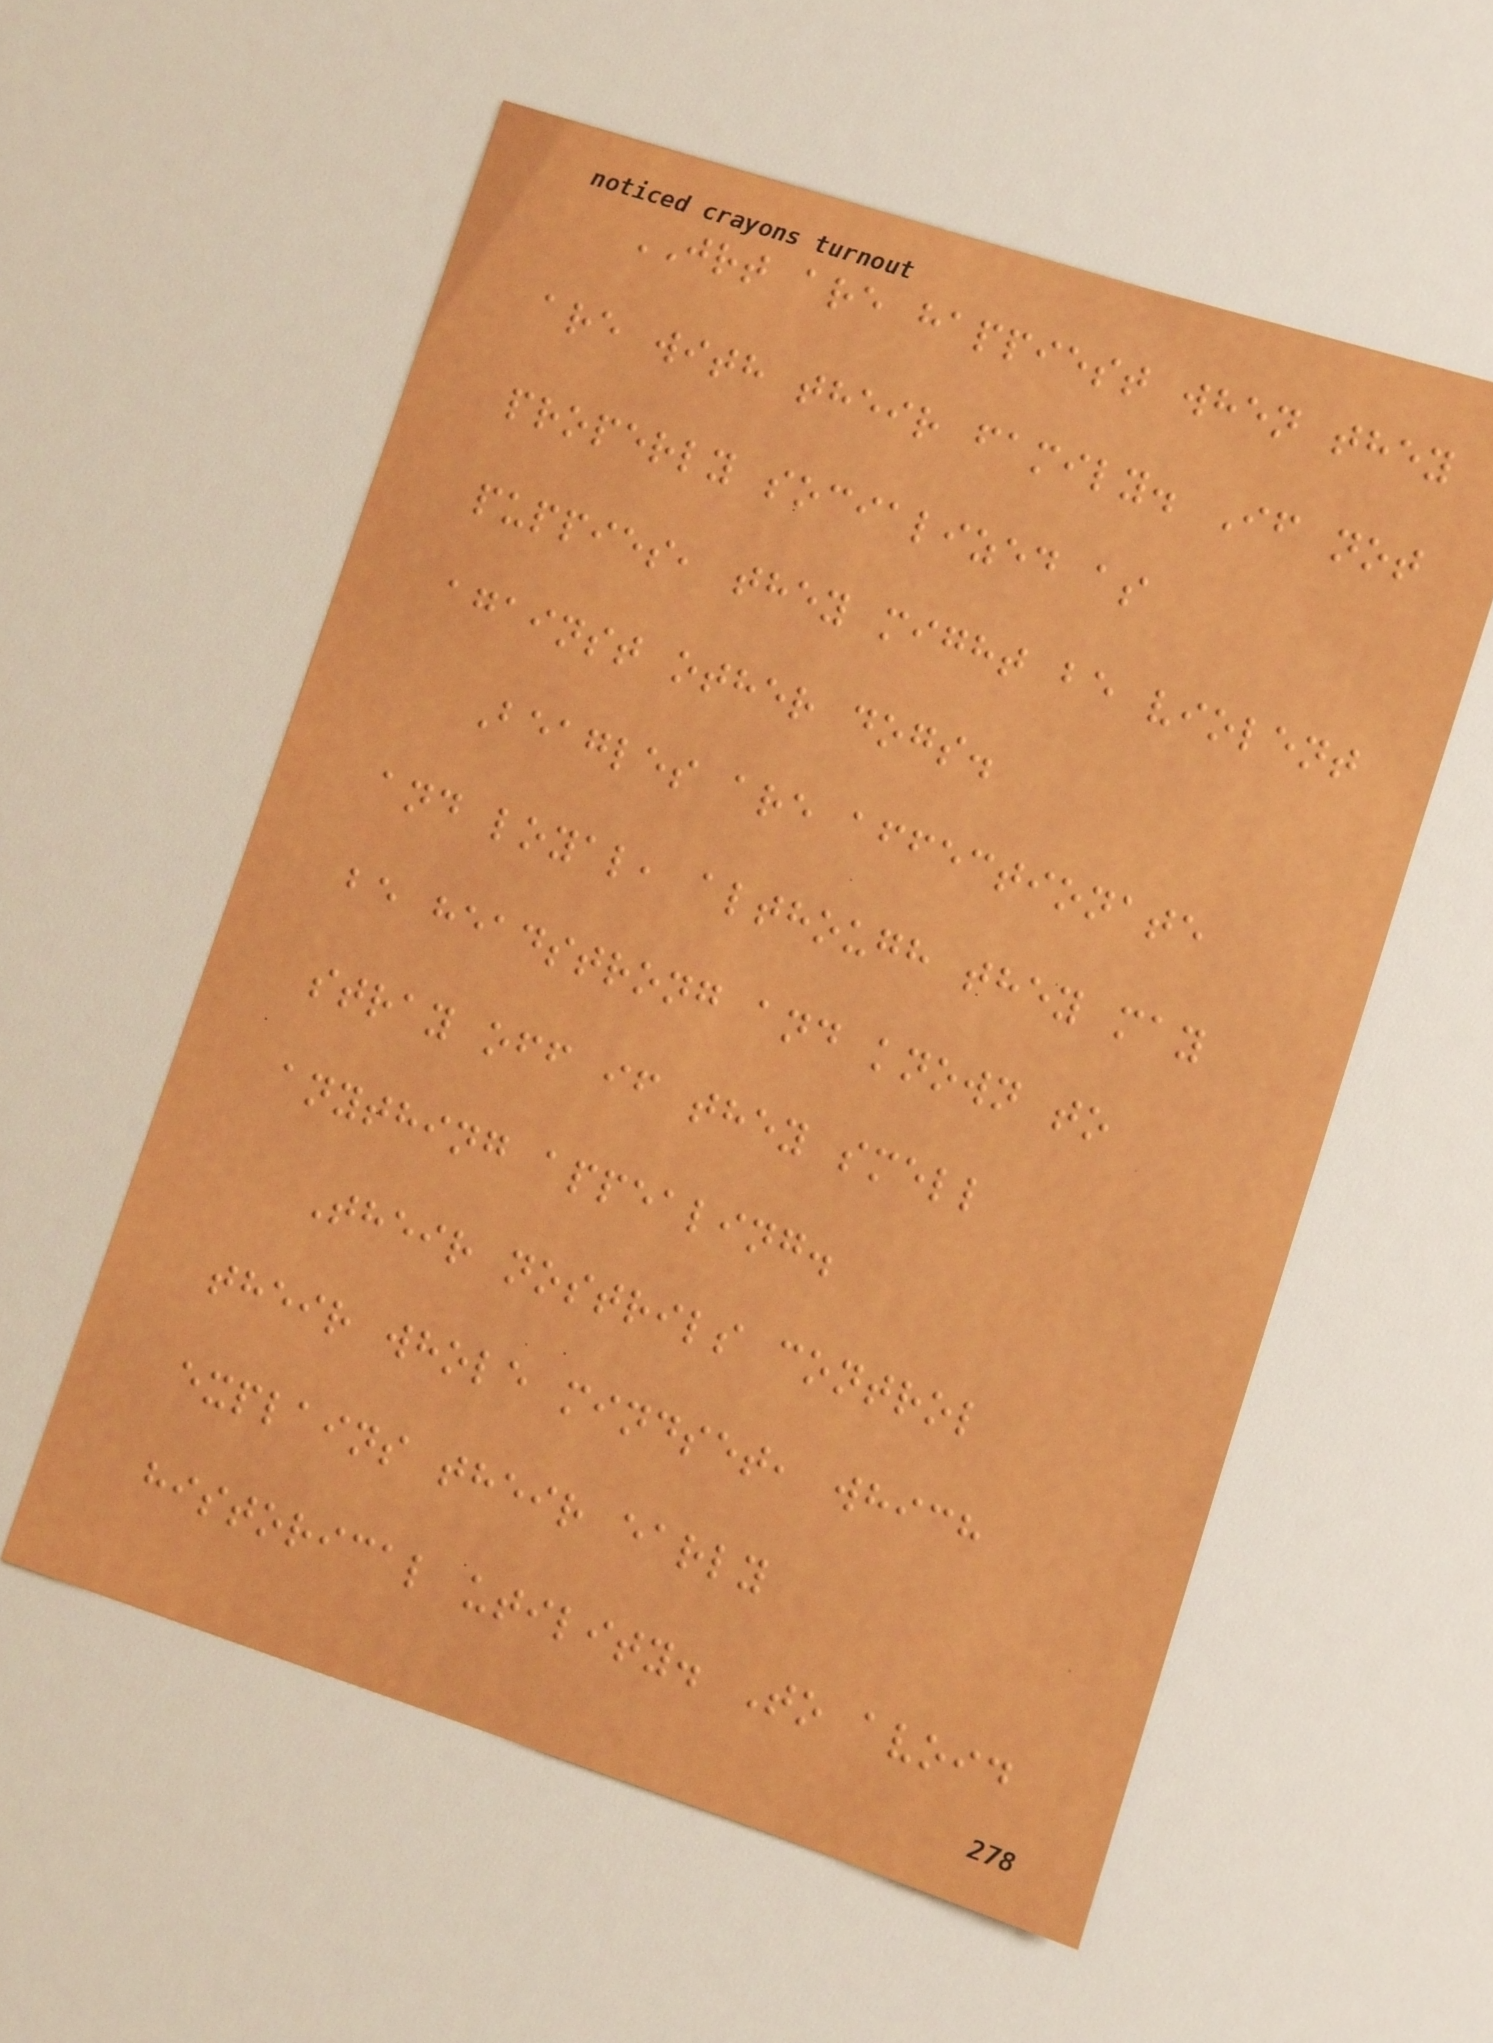JRT are happiest when they
are with their family. If not
properly socialized as
puppies, they might be violent
against other dogs.
Beagles are affectionate
and loyal, although they may
be headstrong and known to
stray off if they smell
anything appealing.
Their nostrils control
their whole mindset, which
explains their early
historical utility. To avoid
